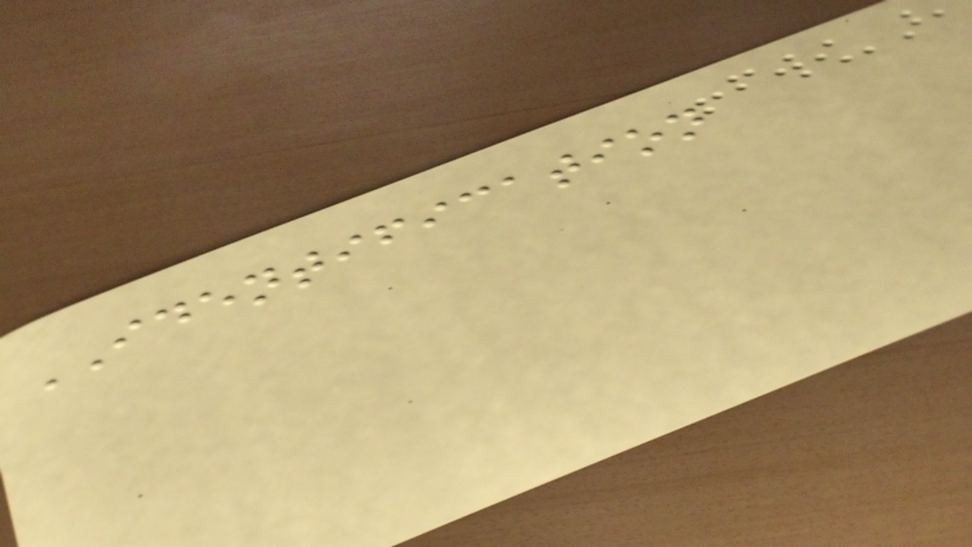IDENTIFICATION
